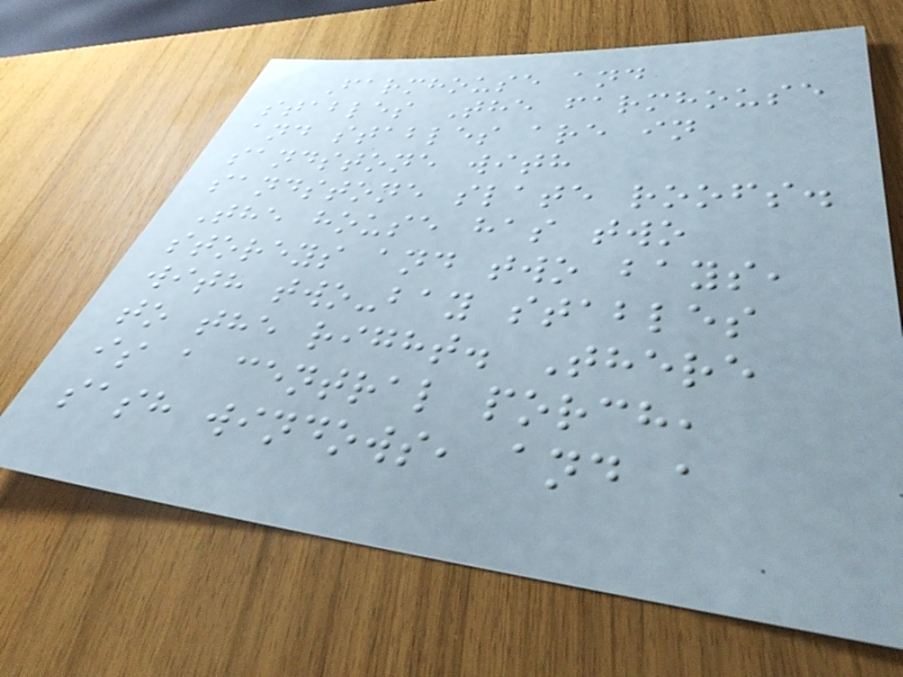Farmhouse and
stables The farmhouse
and stables are in
sandstone with
sandstone slate roofs.
The house has two
storeys and two bays,
with two-bay stables
to the right. There
is a central porch,
sash windows, and a
